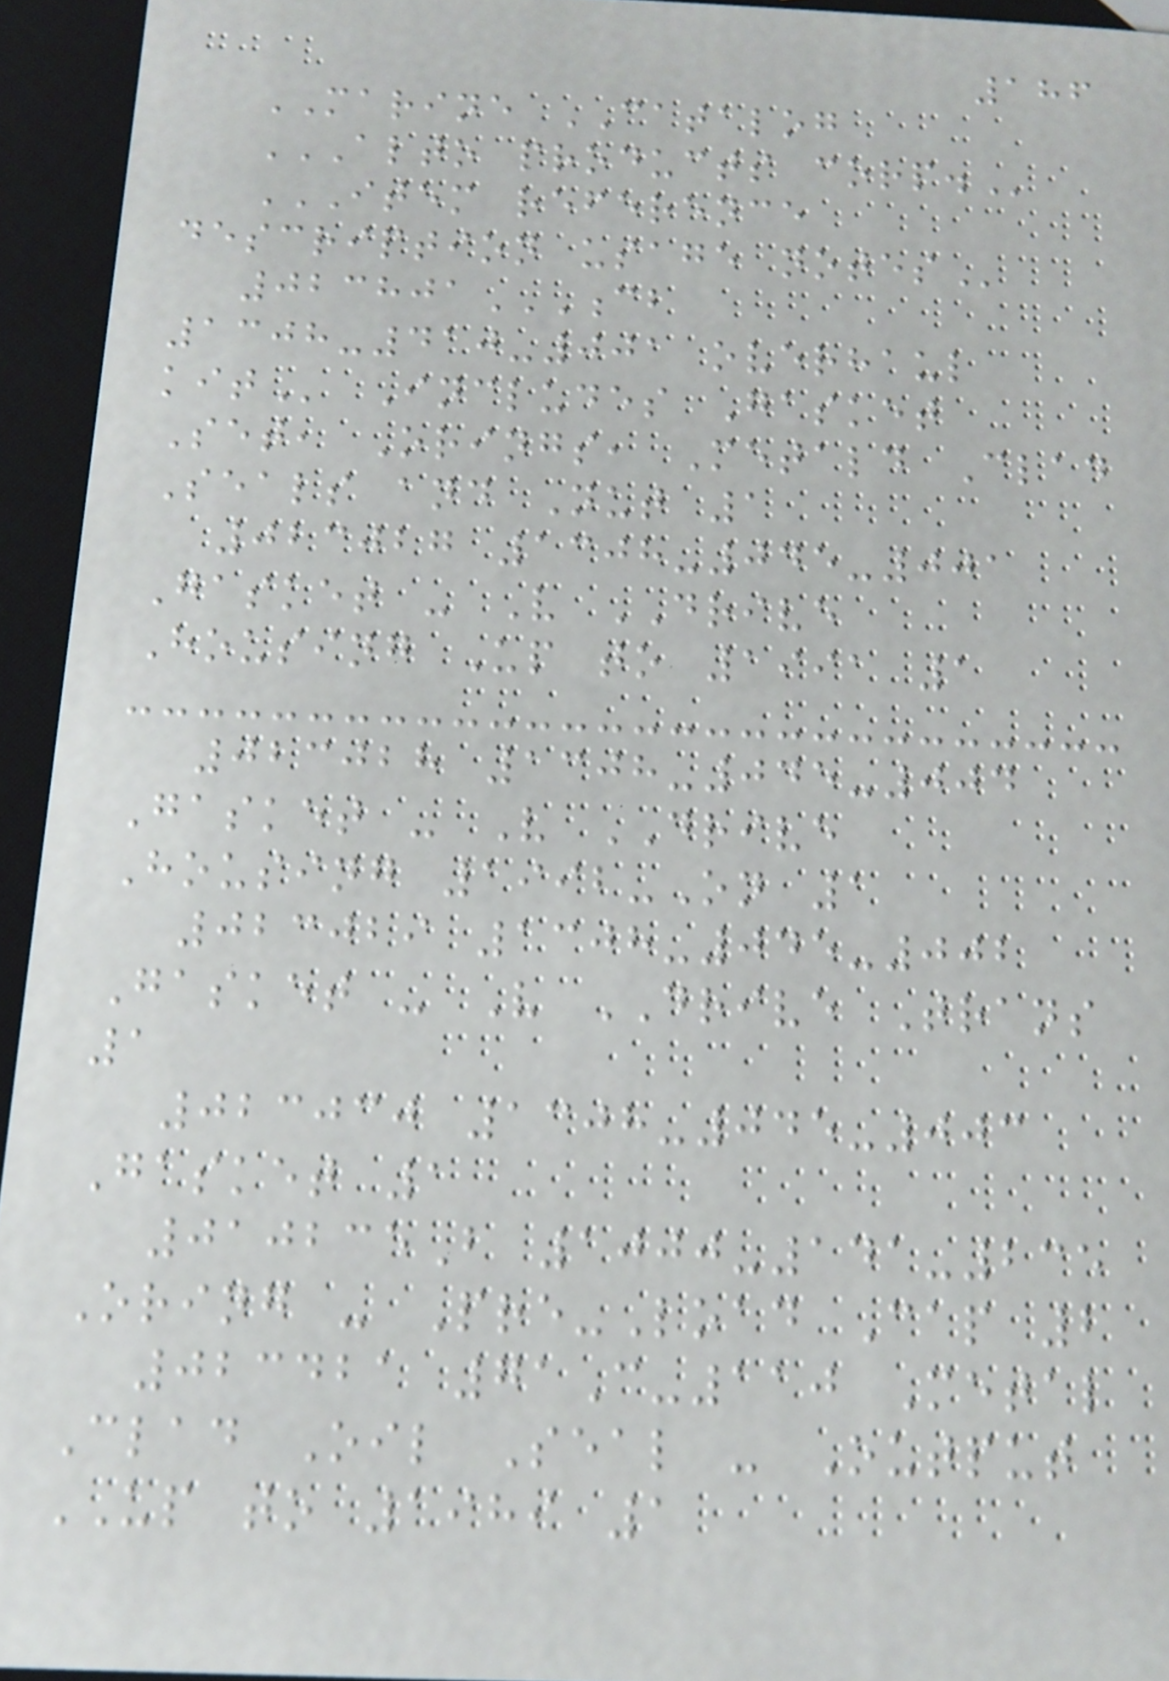186
MARINE CATALOG
ALTO PRODUCTS CORP.
ITEM REFERENCE
DESCRIPTION USAGE NOTES
023801CB
1308-410-001 OVERHAUL
KIT Includes Gasket
Set, Orings, Metald Clad
Seals and Nut 1
023027 1308-045-001
Gasket - V DRIVE
Housing Up to 1991 1
023028 1308-045-004
Gasket - V DRIVE
Housing 1992-On 1
023029 1308-045-002
Gasket - V DRIVE Trans
1
023030 1308-045-003
Gasket 1
010235B 1000-141-235
Oring - Pre-Load Cap 2
023421 71C-110 Metal
Clad Oil Seal - Output
UP to 1989 1
